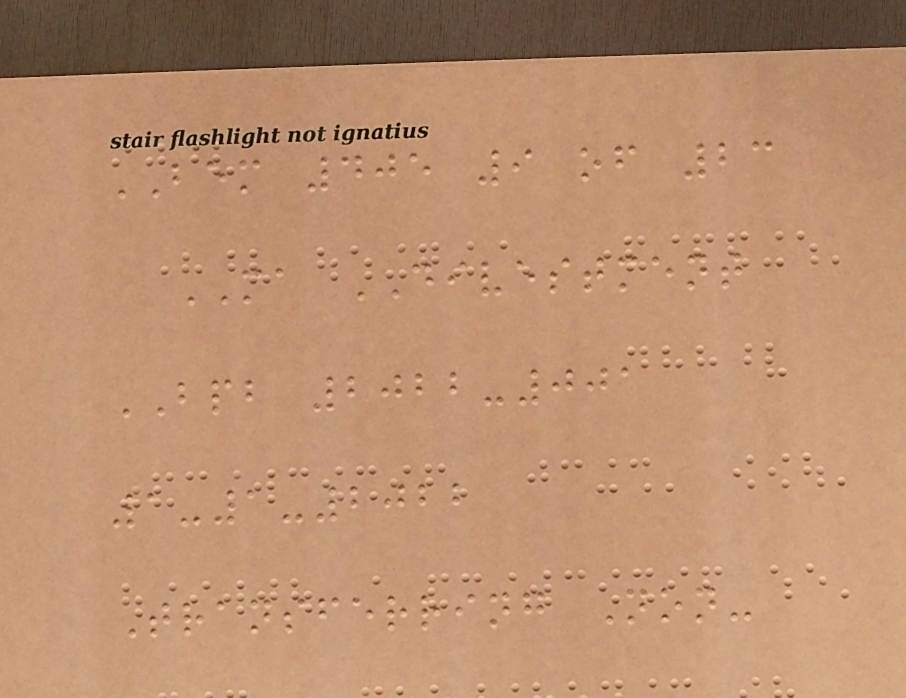BEM 405 9 of 23
MA DIVESTMENT
BPB 2022-001
1-1-2022
Transferring Non-
